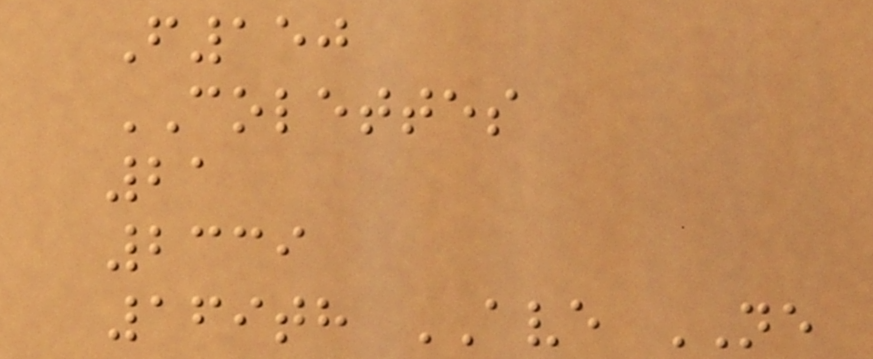F150
COLETTES
21
2339
169th AVE NE
